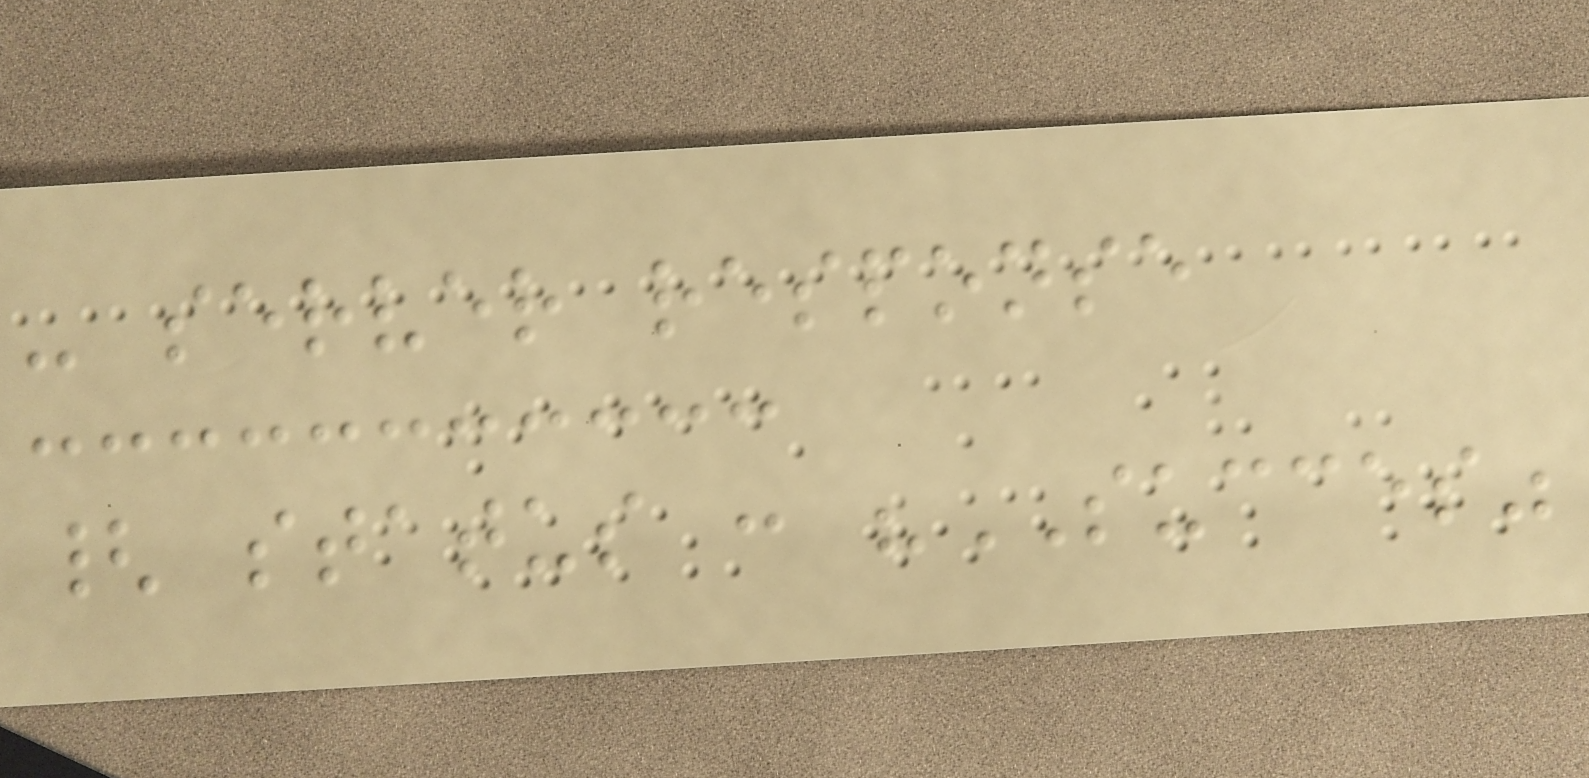- server response
{ status : "SUCCES"
